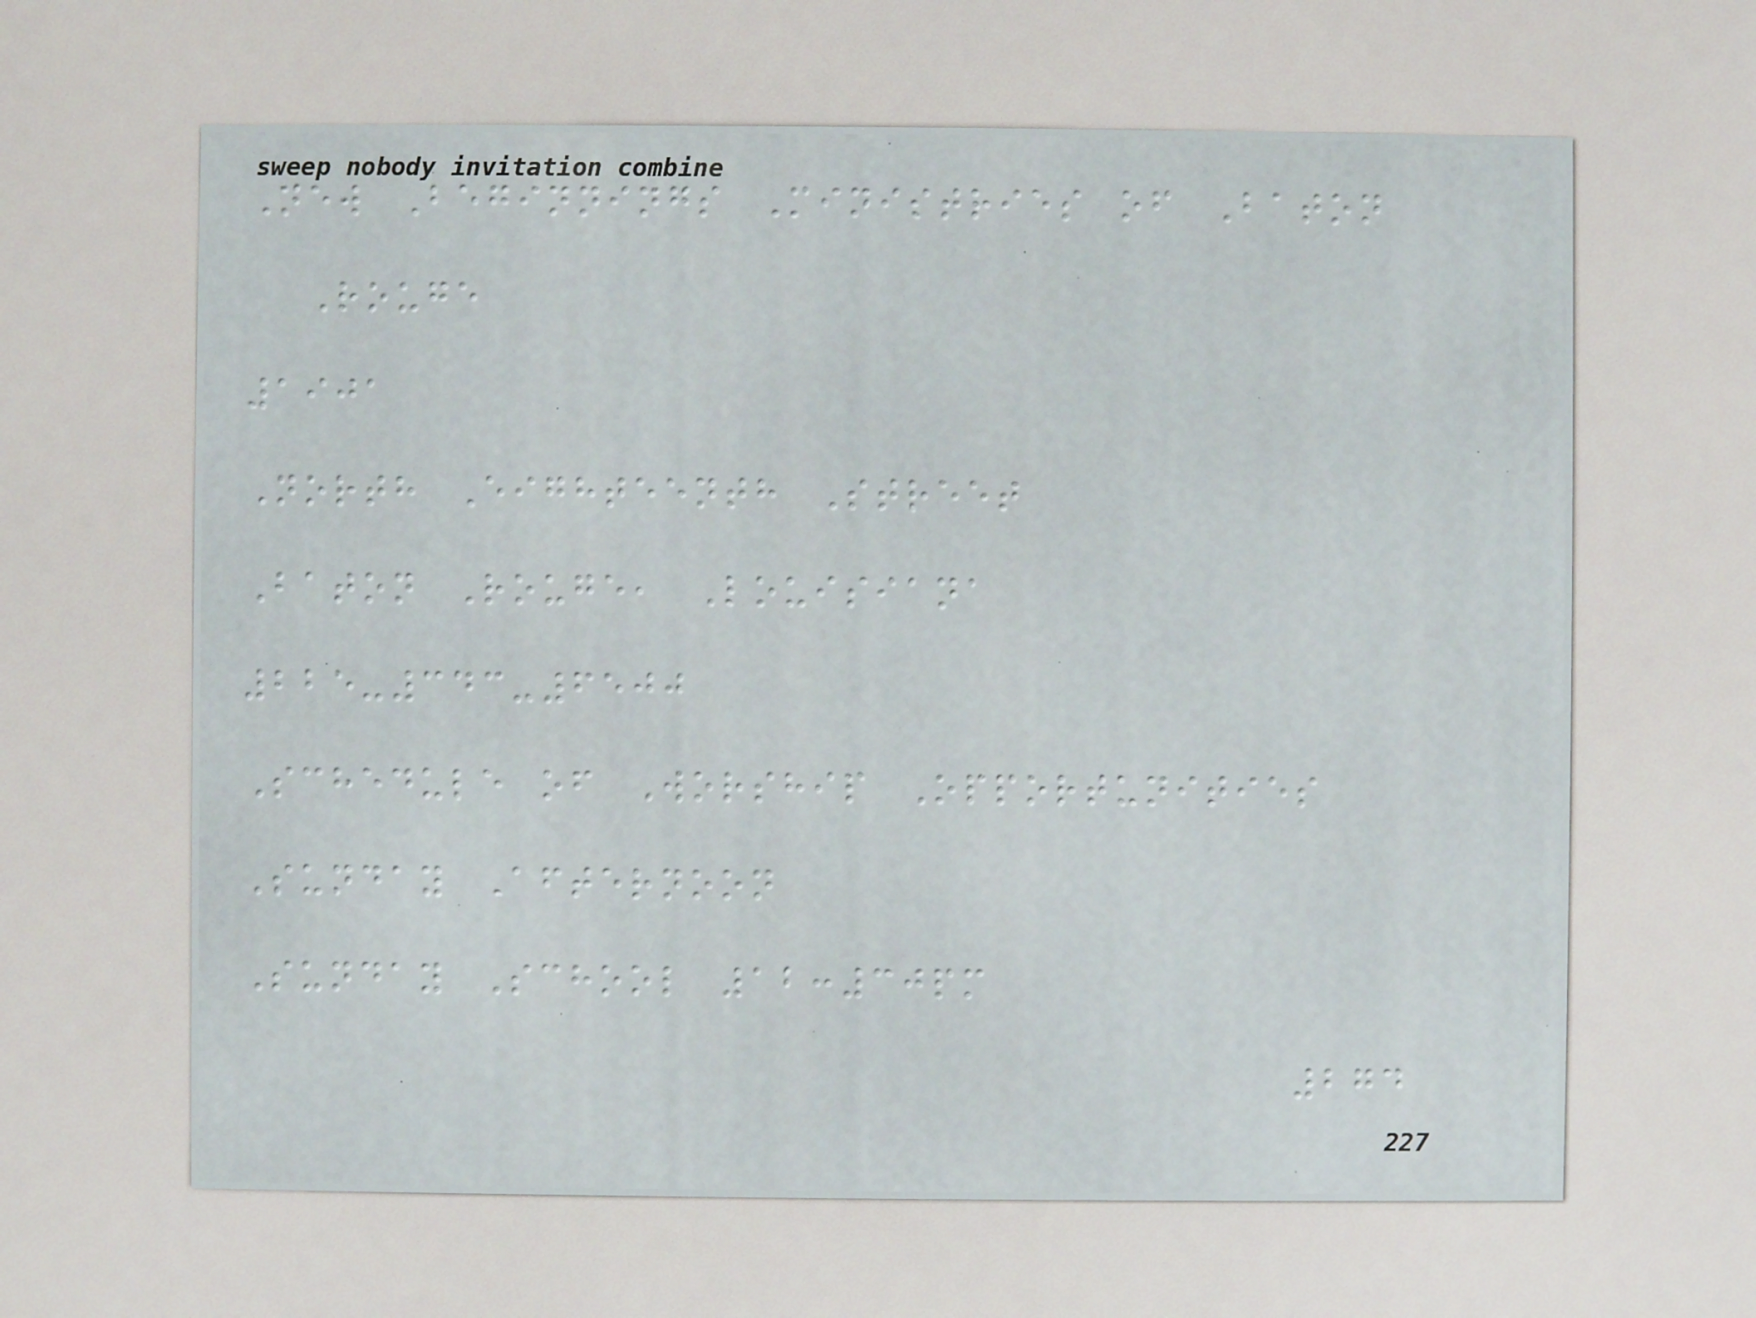New Beginnings Ministries of Baton
Rouge
1901
North Eighteenth Street
Baton Rouge, Louisiana
225-343-6500
Schedule of Worship Opportunities
Sunday Afternoon
Sunday School 12:30pm
274
